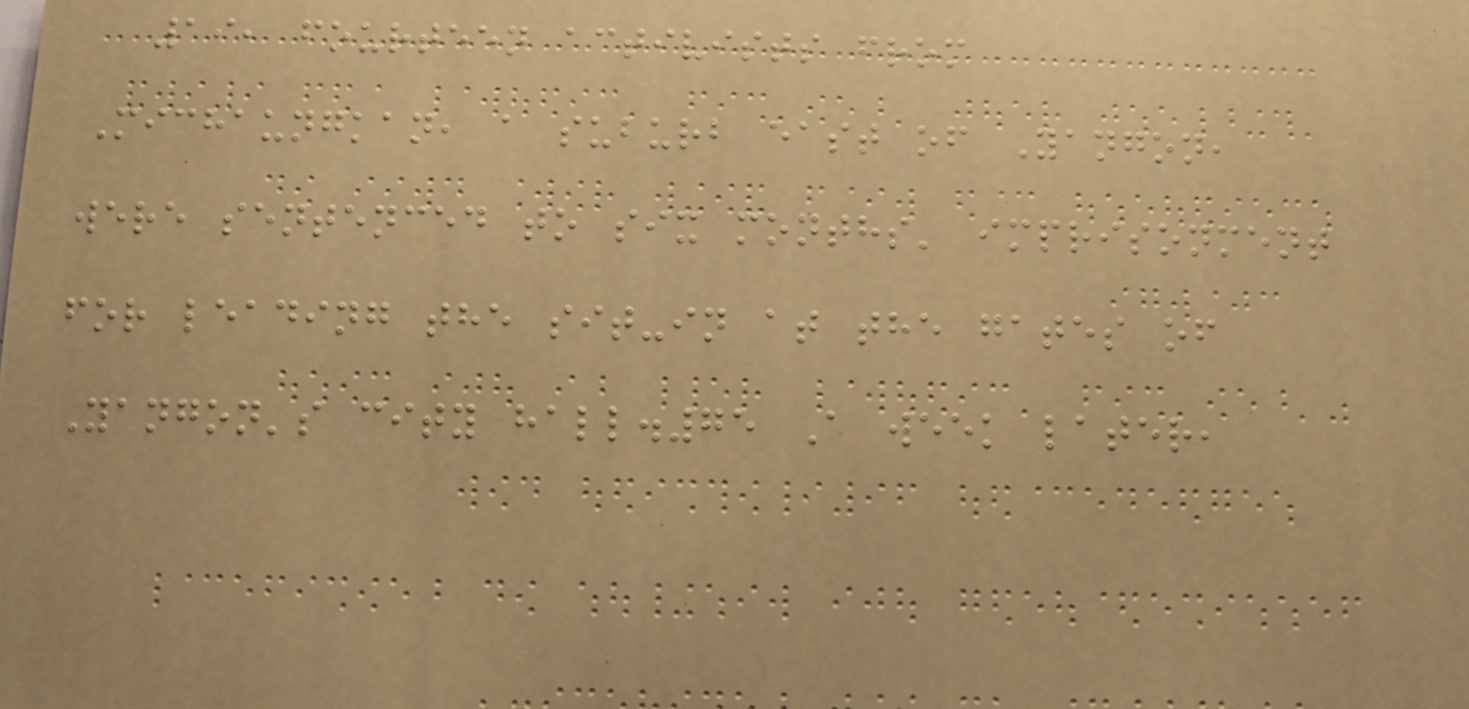19, fourteen activists from
Michaungkan, a suburb east of Yangon,
were sentenced to six months' imprisonment
for leading the sit-in at the gates of
Yangon's city hall.75 A week later,
